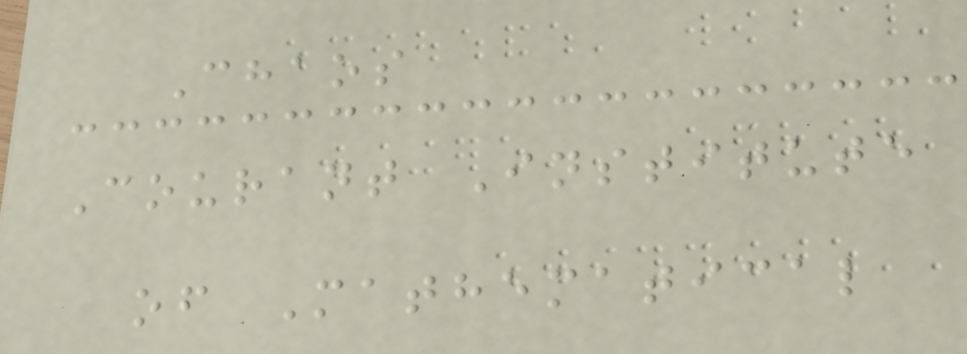Chaos
Courant Institute
of Mathematical
